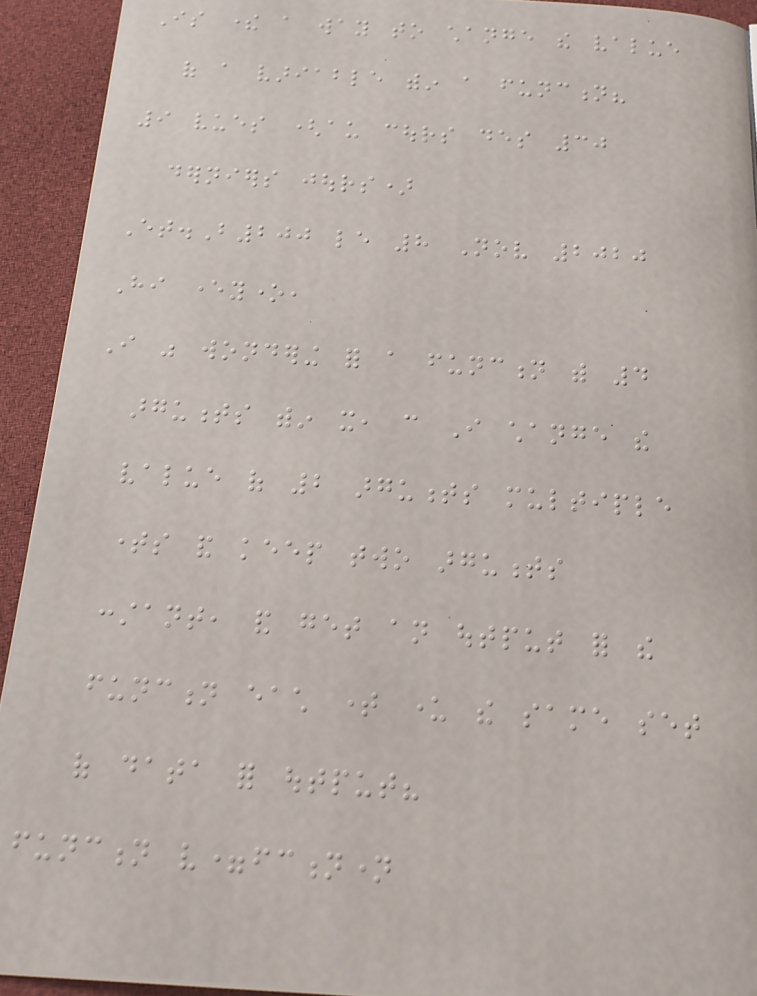Is there a way to change the value
of a variable within a function?
9 vues (au cours des 30
derniers jours)
Et.B200 le 8 Nov 2020
Hi everyone,
I was wondering for a function with 4
arguments within it, can I change the
value of 2 arguments multiple
times and keep two arguments
constant, and get an output for the
function each time under the same set
of data for output?
function v=fctionname
